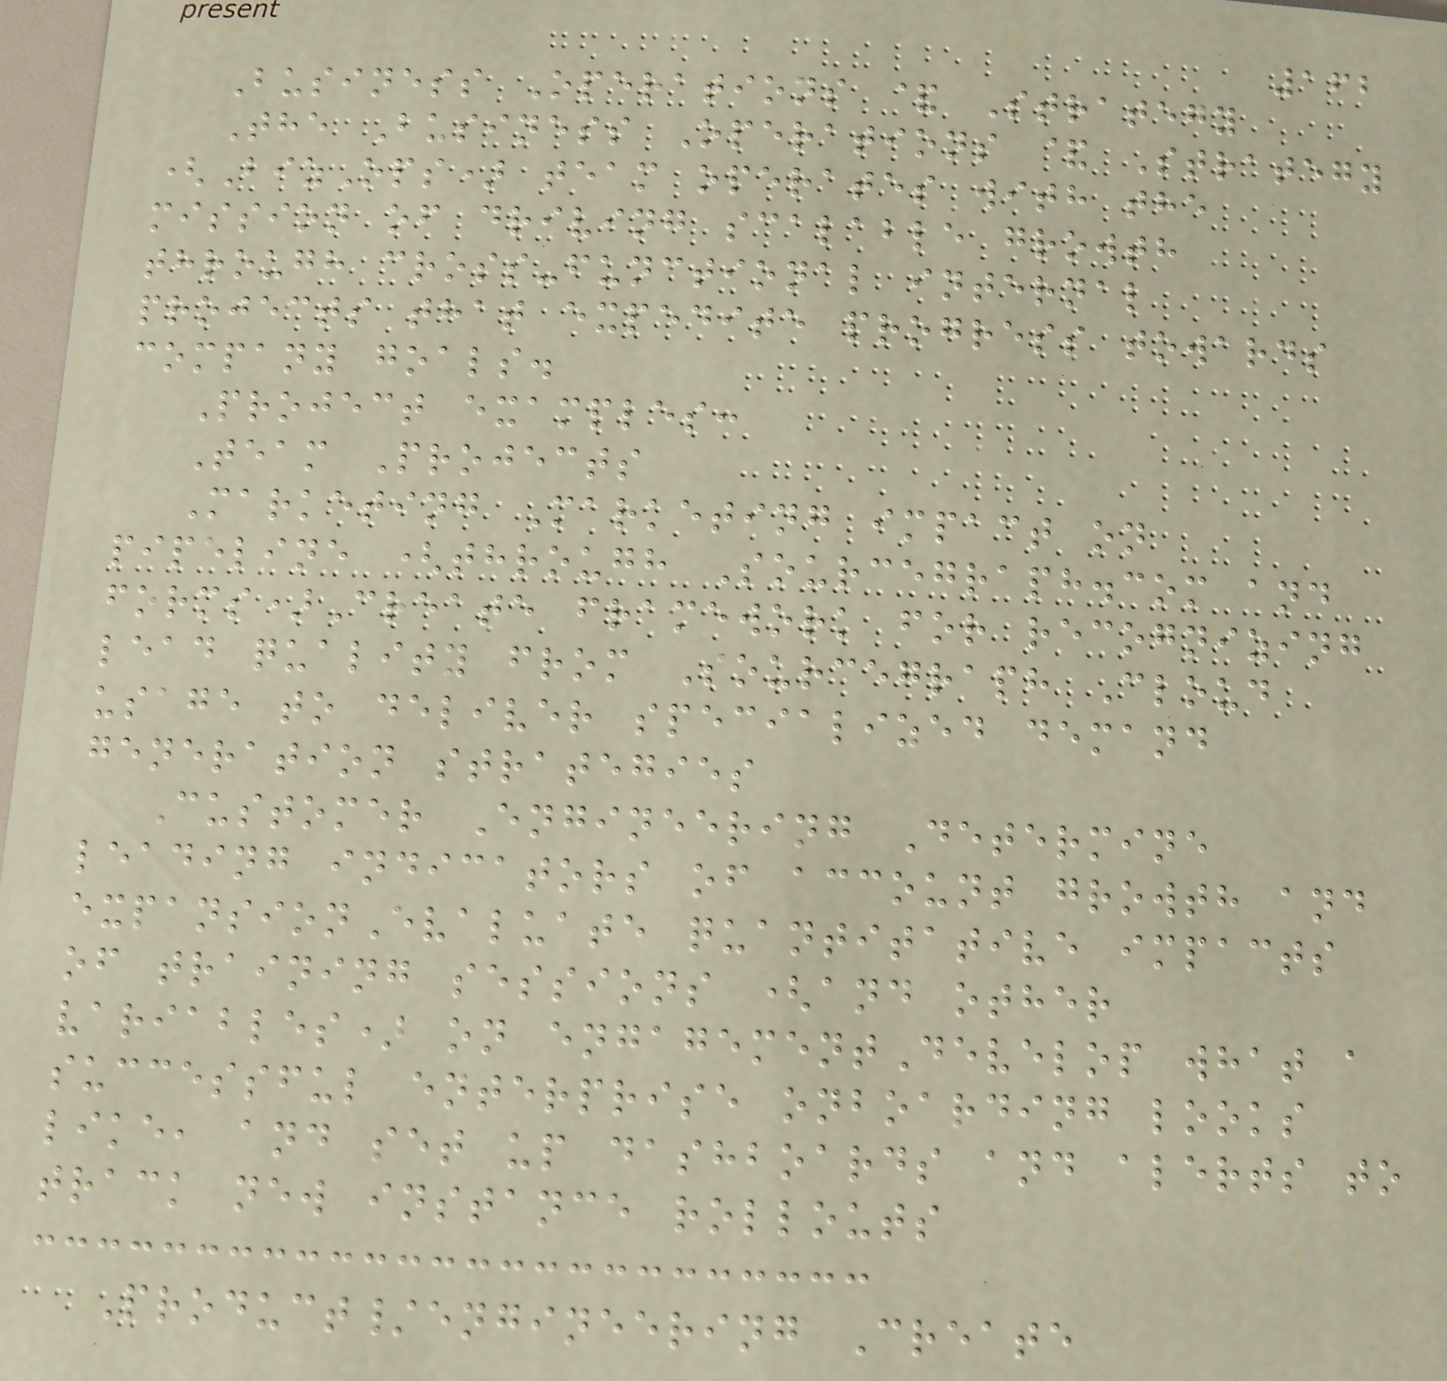162
Business Operations & Strategy
The Business Operations & Strategy
(BizOps) team operates with the
mission of driving scalable growth
through cross-functional internal
projects that expedite progress towards
company goals.
Project examples:
Team Projects
Marketing Marketing impact on
pipeline (through Sourcegraph.com and
forms)Create framework for recognizing
lead quality from Sourcegraph Cloud
usage to deliver specialized demand
generation strategies
Customer Engineering Determine
leading indicators of account growth and
expansionEvaluate quantitative impacts
of training sessions (and other
variables) on engagementDevelop what a
successful enterprise onboarding looks
like, and set up dashboards and alerts to
track new instance rollouts
Product/engineering Create
